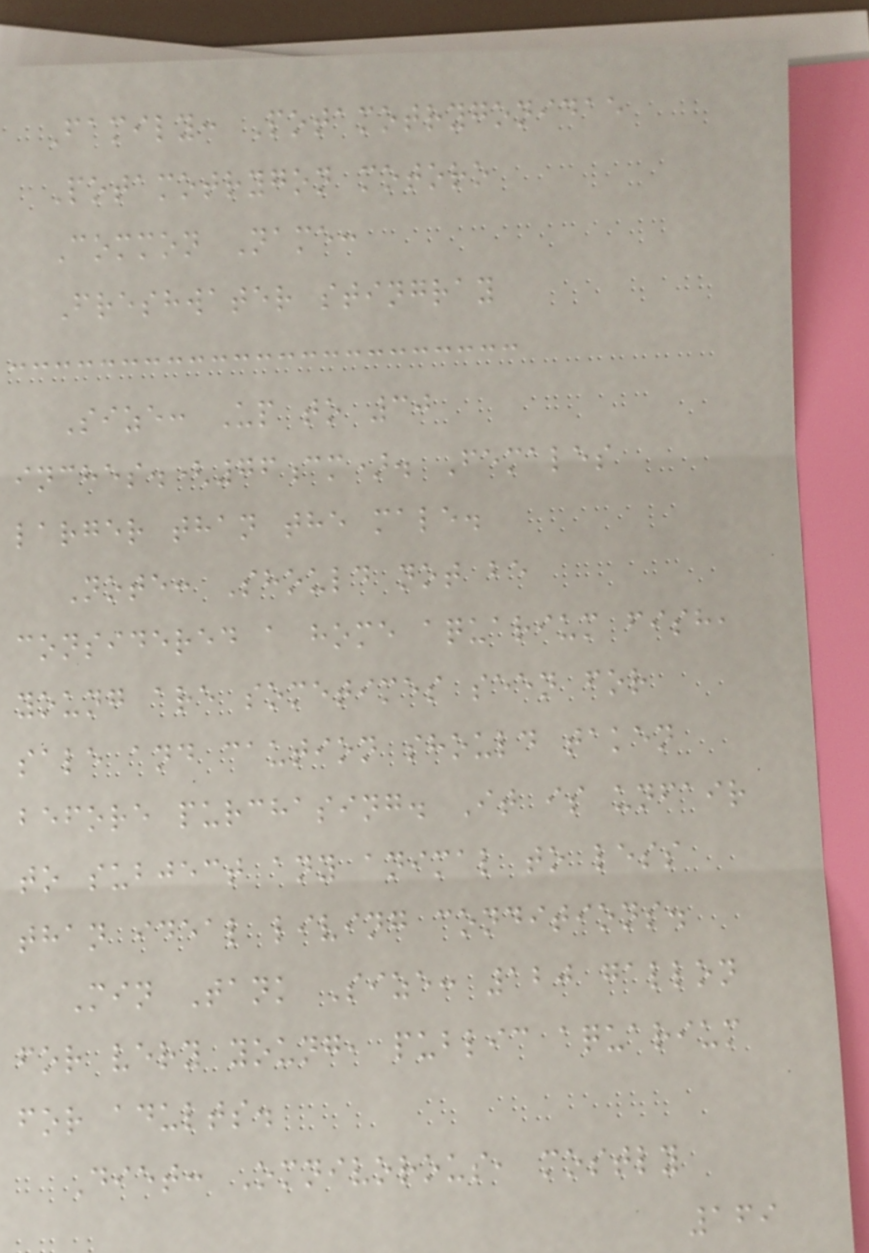Family: Potamotrygonidae
Potamotrygon motoro
Common Name:
Freshwater stingray
Size: Up to 30
inches.(76cm). Females
larger than the male.
Note: Should not be
considered a home aquarium fish,
young are sometimes seen for
sale and caution should taken
before purchasing. It is unfair
to subject any animal to less
than ideal living conditions.
Min Tank Size: 120 gallon
for very young, public aquarium
for adults.
Diet: Omnivorous, mostly
169
